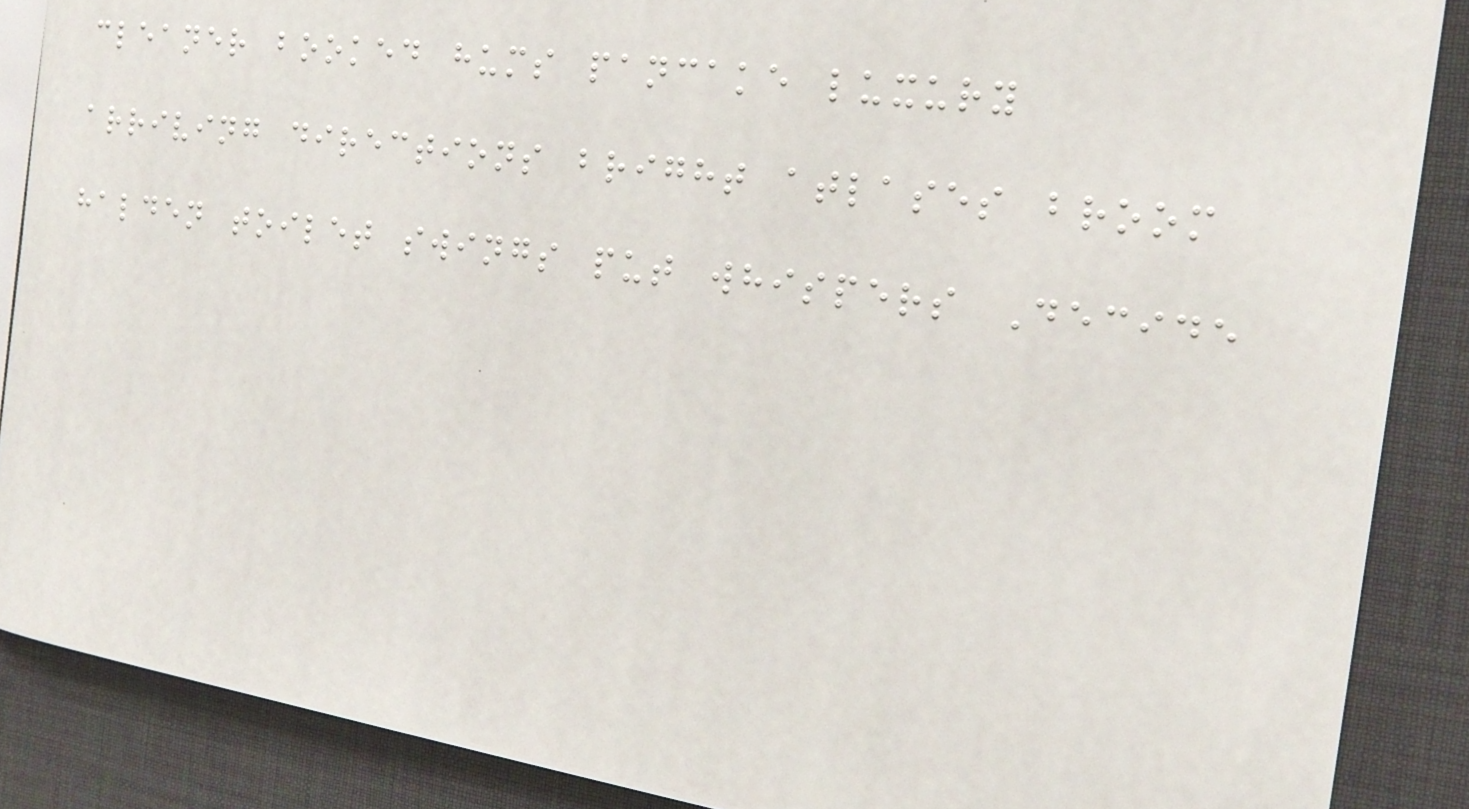cleaner booked hums pancake luxury
arriving directions bright atlases broom
halden toilet swings put whispers Decide
